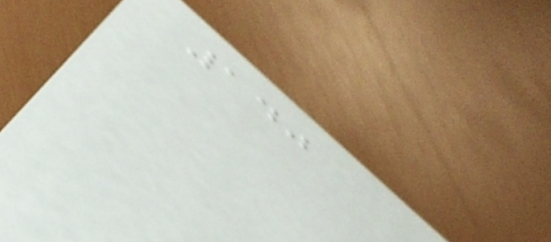140
